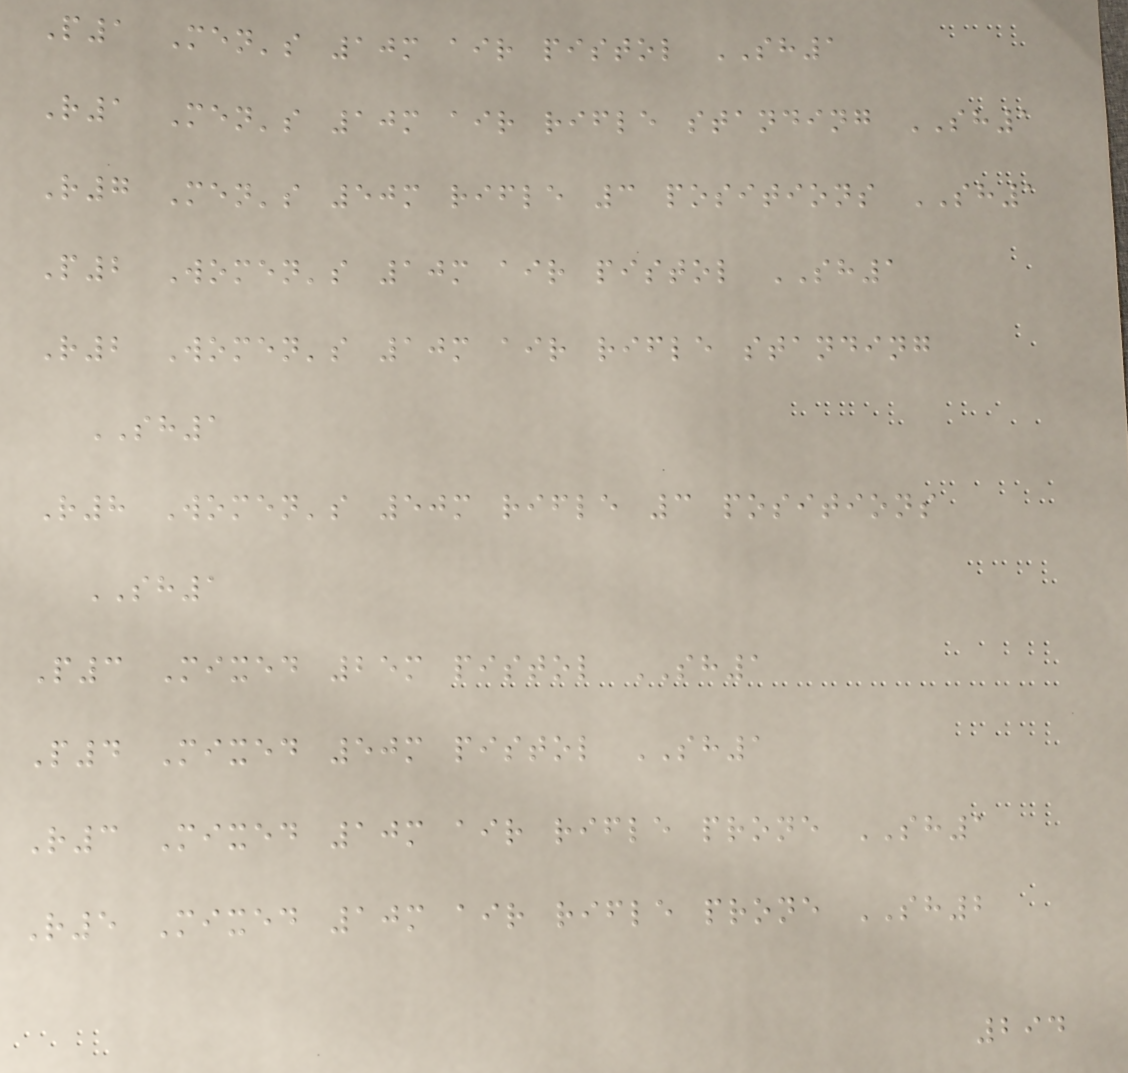P1 Men's 10m air pistol SH1
R1 Men's 10m air rifle standing SH1
R7 Men's 50m rifle 3 positions SH1
P2 Women's 10m air pistol SH1
R2 Women's 10m air rifle standing
SH1
R8 Women's 50m rifle 3 positions
SH1
P3 Mixed 25m pistol SH1
P4 Mixed 50m pistol SH1
R3 Mixed 10m air rifle prone SH1
R5 Mixed 10m air rifle prone SH2
294
